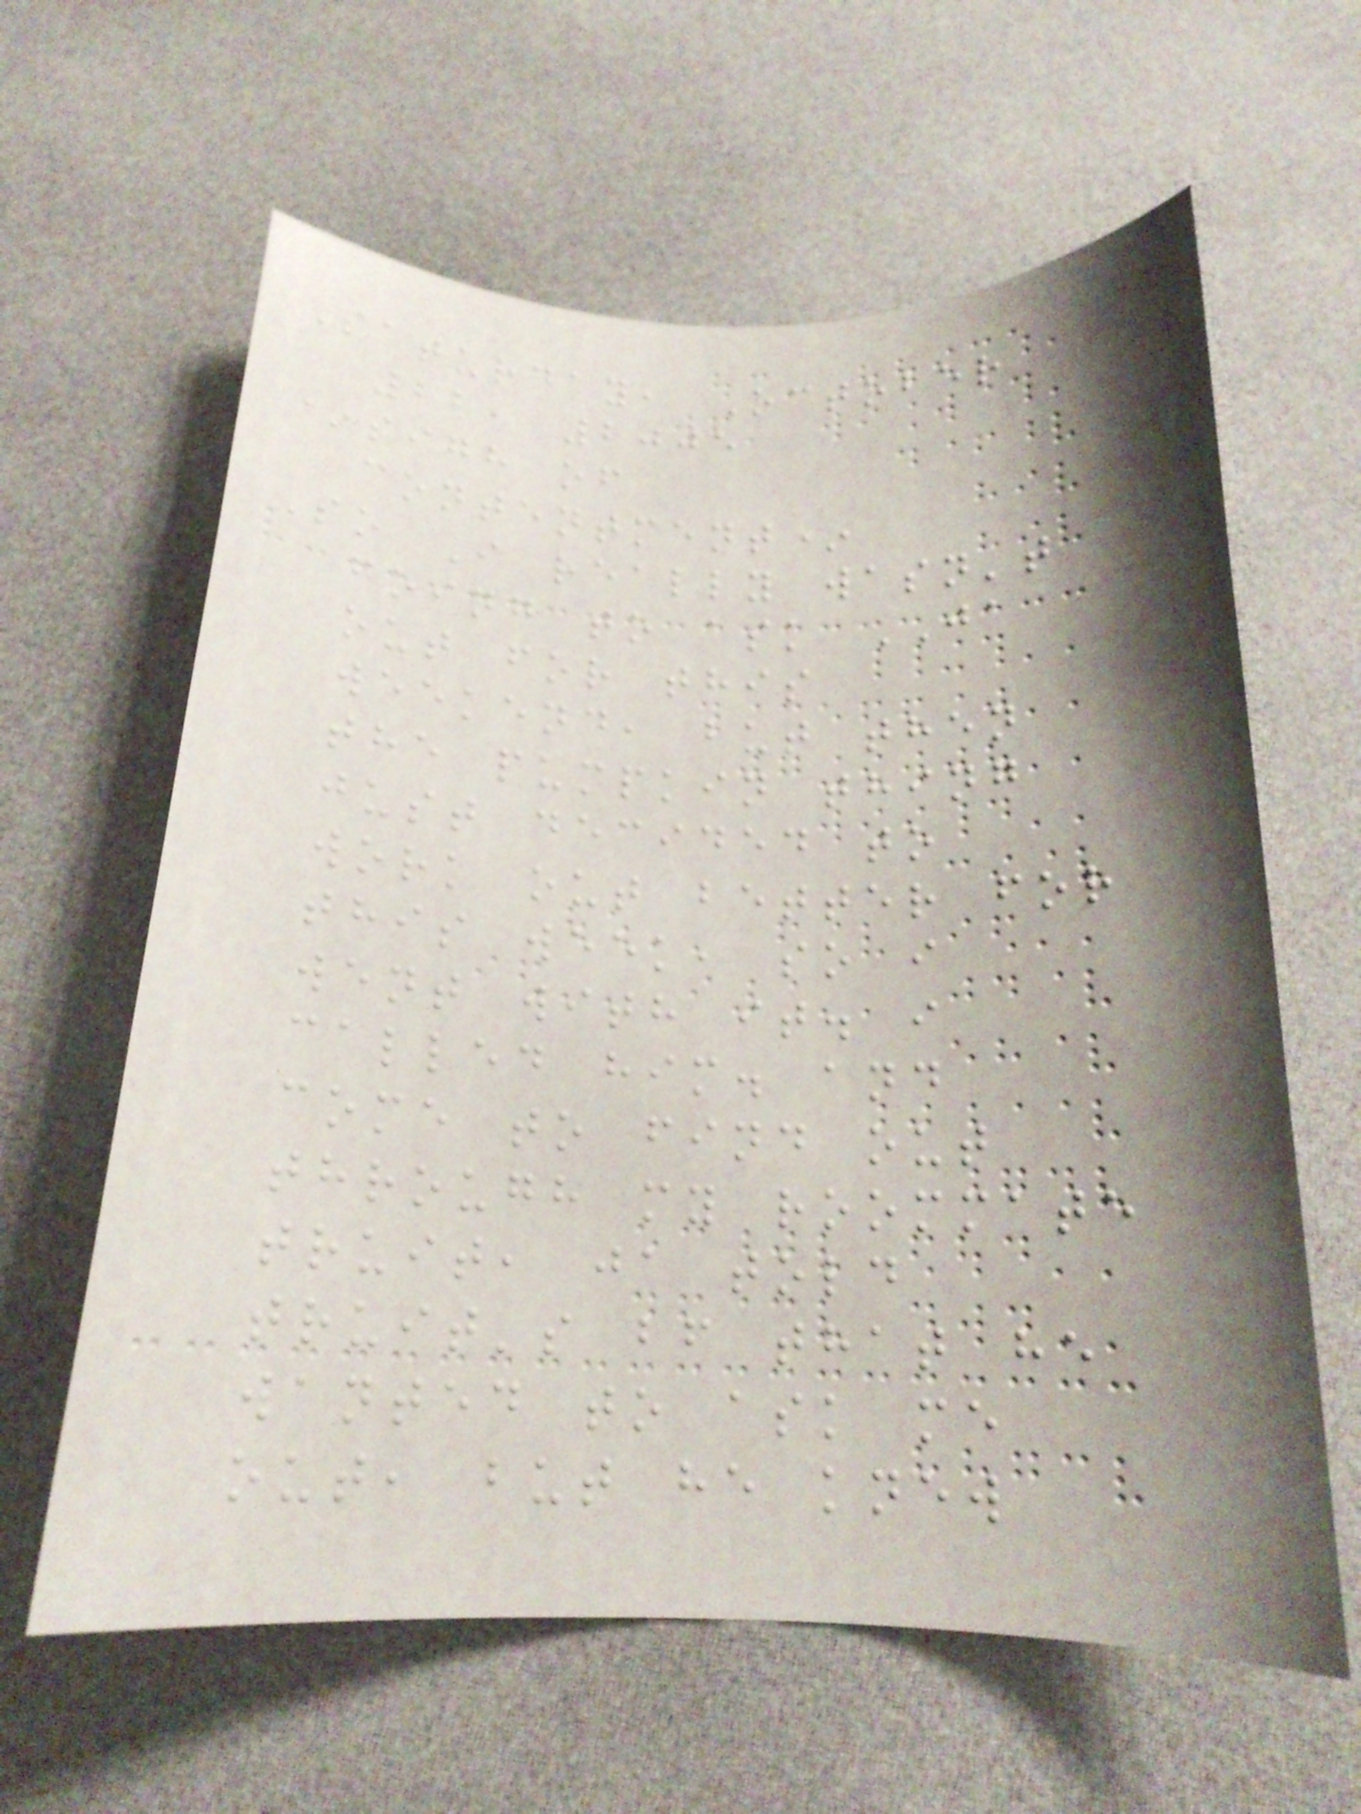Saturday, October
22, 2005
*sigh of
contentment*
So I really wasn't
going to ask JA
out for this
weekend, but then
the pumpkin thing
just decided to
work out better for
this week, so i
went with it. i
called him. and
come to find out
through my roommate
truit, ja told
truit's bf that he
wanted to ask me
out, but he knew
